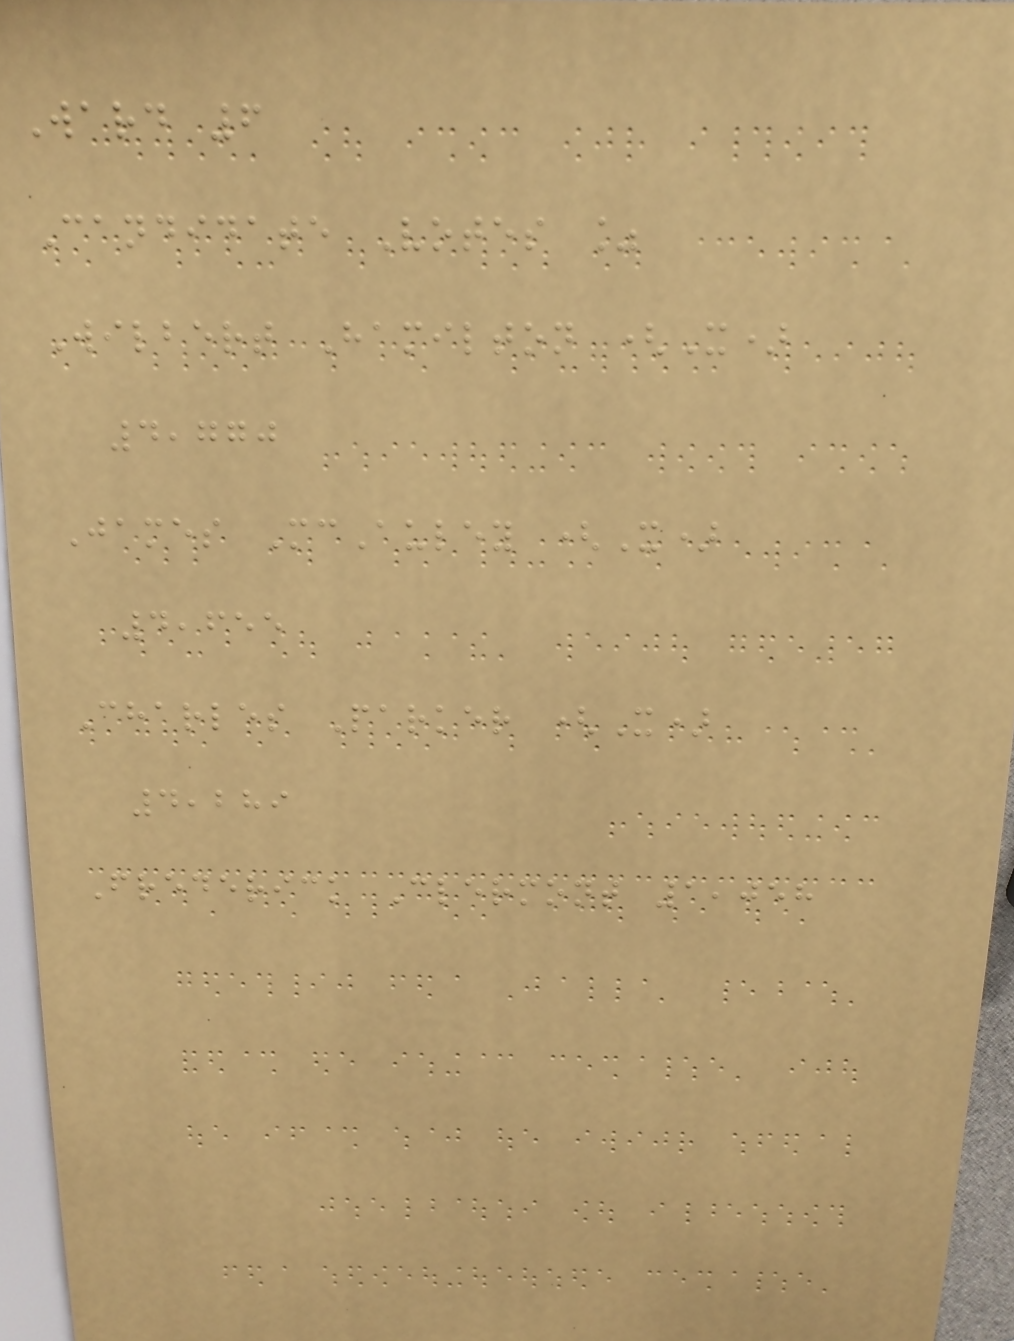Ward 6
Candidate Votes %
Wilbert Hamilton (X)
4,770
James McAuley (X)
4,655
Charles Parker (X)
4,289
Frederick Clermont 1,058
